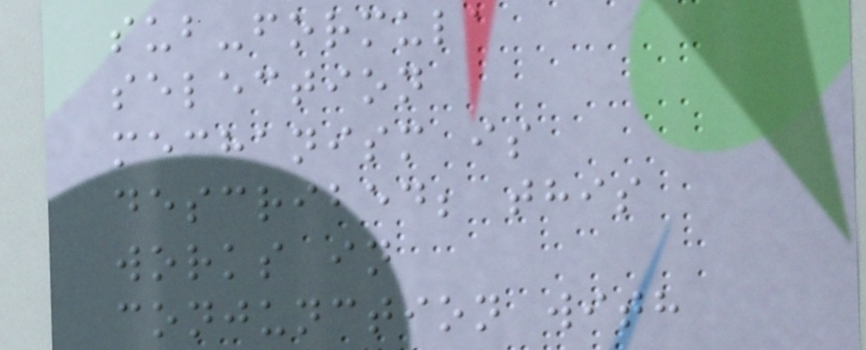sub-formula
selection
mechanism is
described; this
works in
conjunction with
